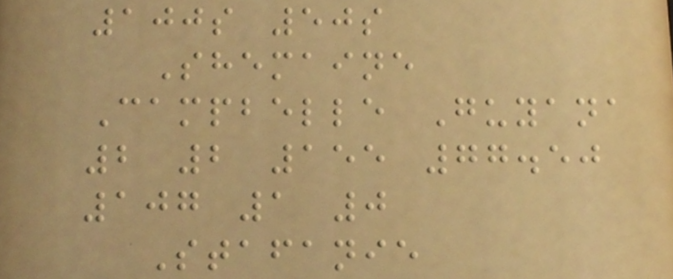100s 50s
Shemaine
Campbelle Guyana
2 2 155 77.50
107 1 0
Stafanie
